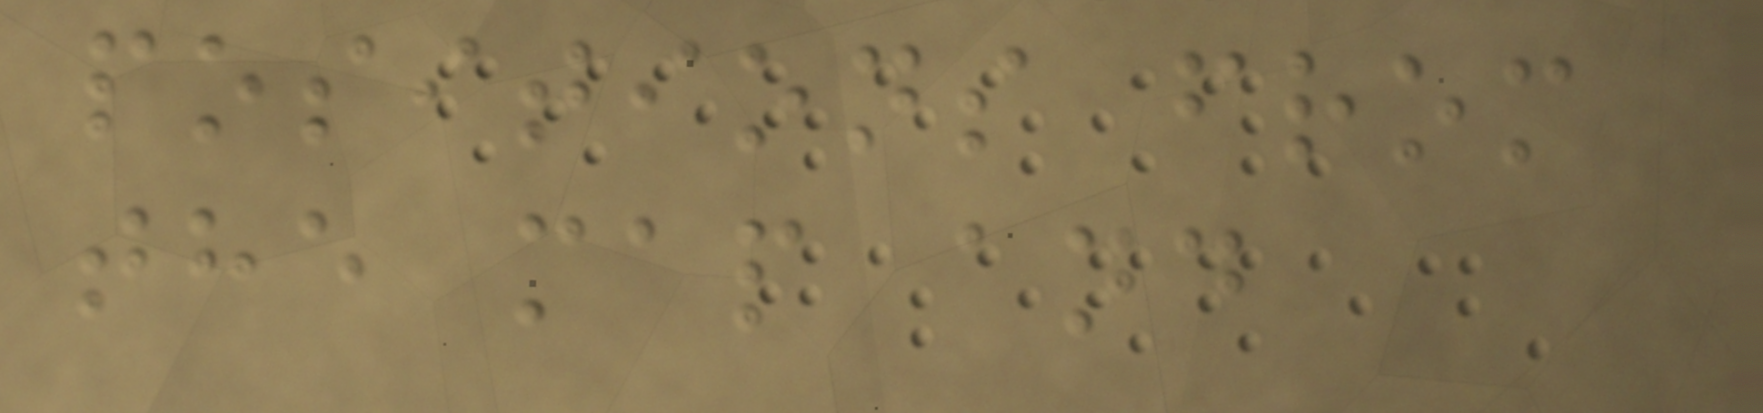positions from
the map and
